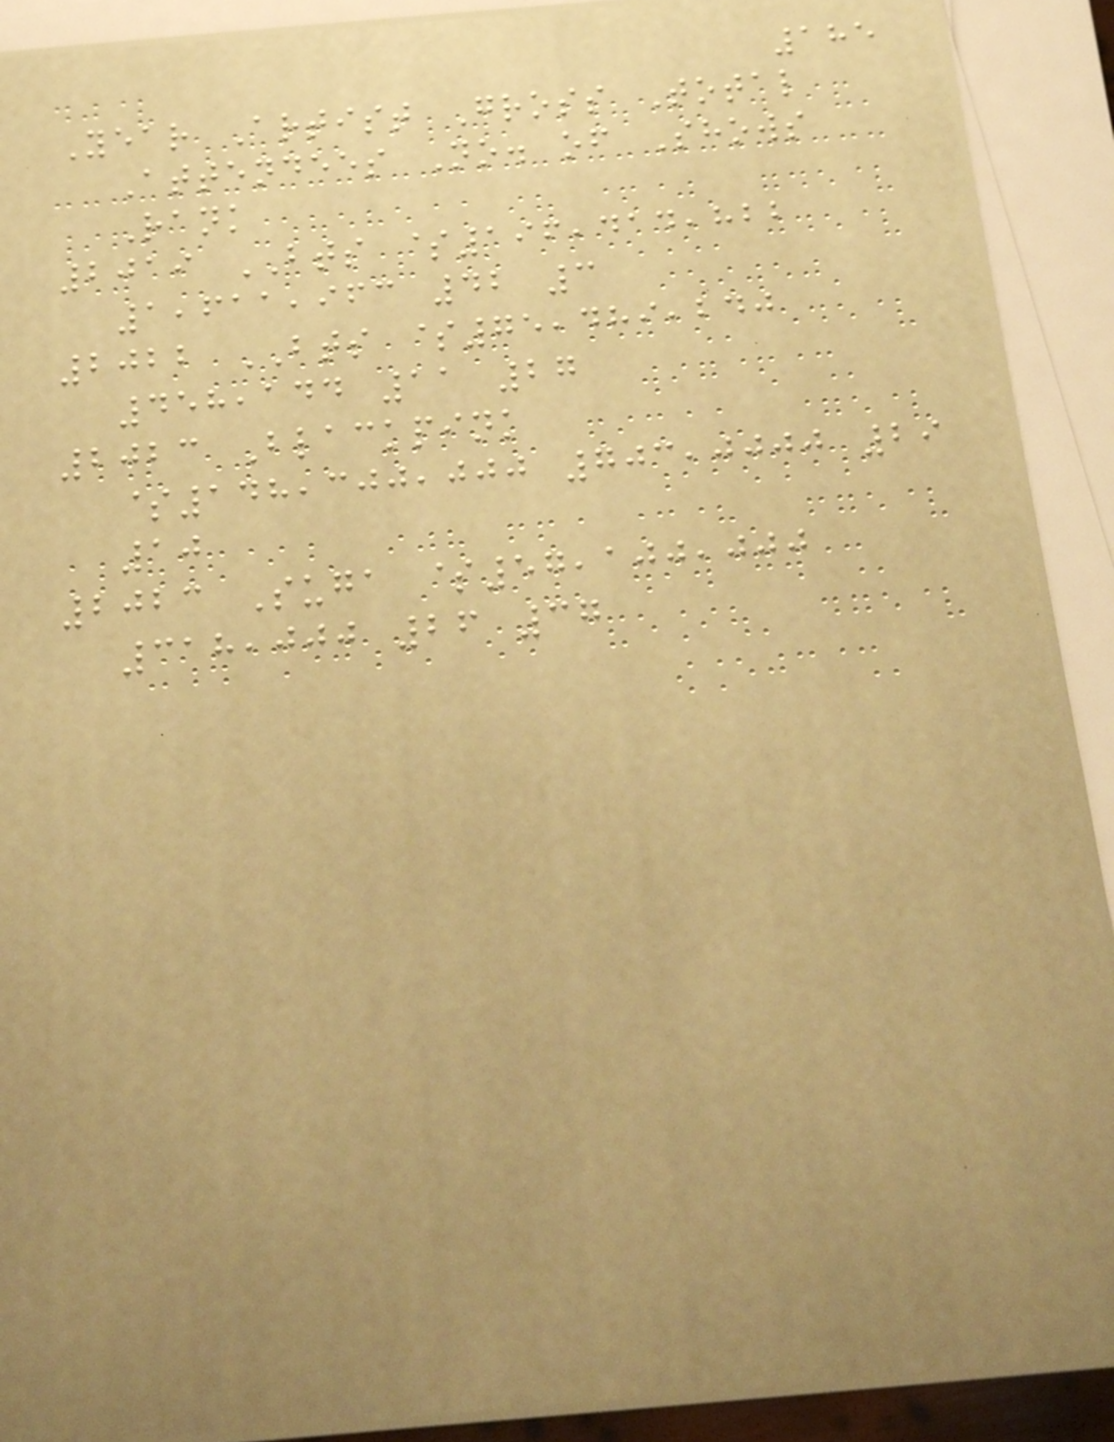185
Year Artist Gross Total
Attendees No. of Shows
Rank
2019 BTS $196,414,822
1,611,963 42 3
2022 BTS $75,489,240
458,144 11 27
2023 Blackpink
$148,300,000 703,0000 29
10
2023 Suga $57,100,000
318,000 26 37
